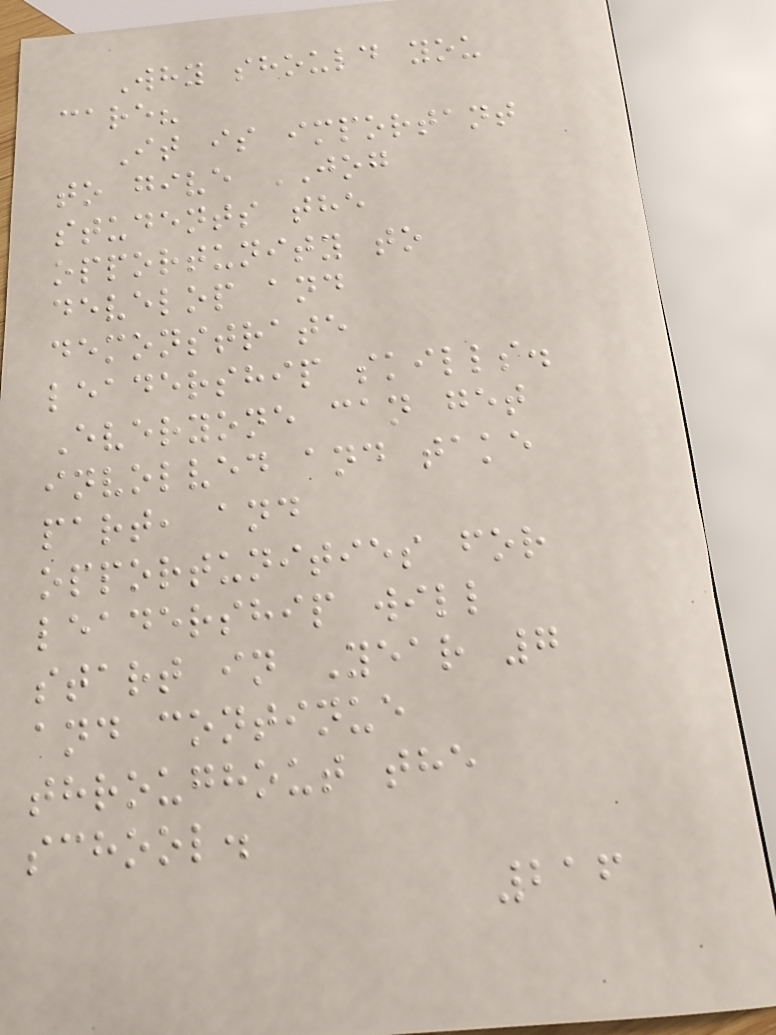Why should you
care?
It is important
to give JOG
students the
opportunity to
develop and
demonstrate
leadership skills.
Everyone can get
involved and take
part, and
opportunities for
leadership will
start in Year 7
and continue
throughout the
school.
216
